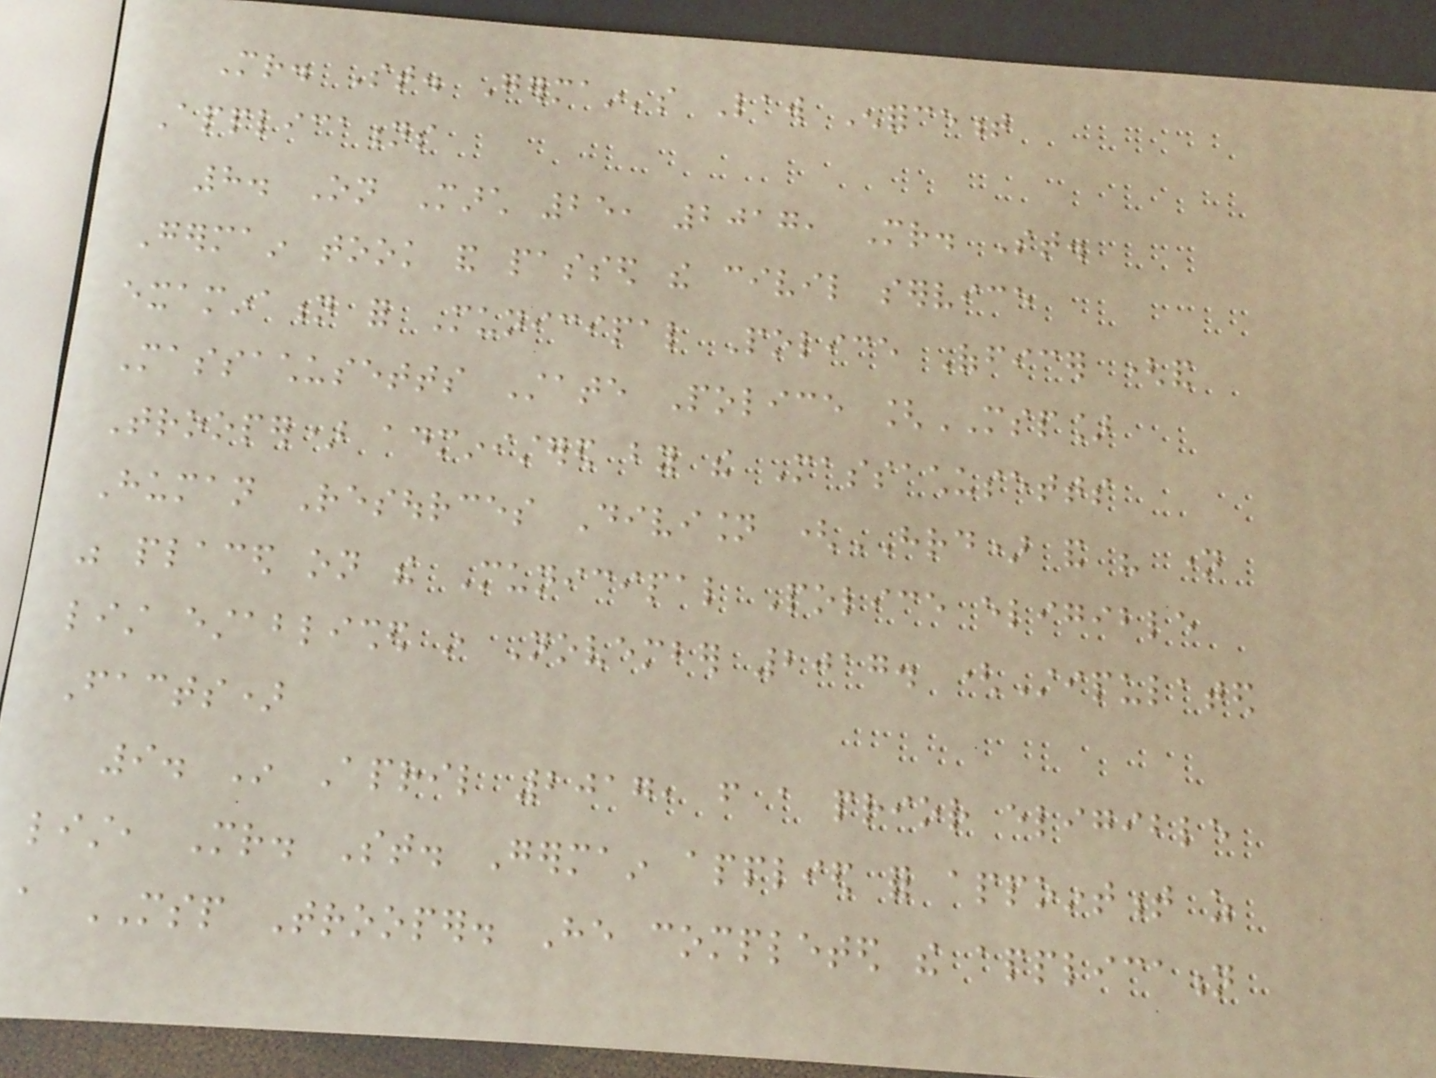Mr. St. Germain's Law Enforcement
Applications
8. On March 25, 2017, Mr. St.
Germain took and passed the civil service
examination for Municipal Police Officer (and
Massachusetts State Police [MSP]
Trooper) administered by the Massachusetts
Human Resources Division (HRD) and his name
was placed on the Municipal Police eligible
list established in November 2017. (Stipulated
Facts)
9. In April 2017, from a prior eligible
list, Mr. St. Germain applied for appointment as
a MSP Trooper. He completed the application
